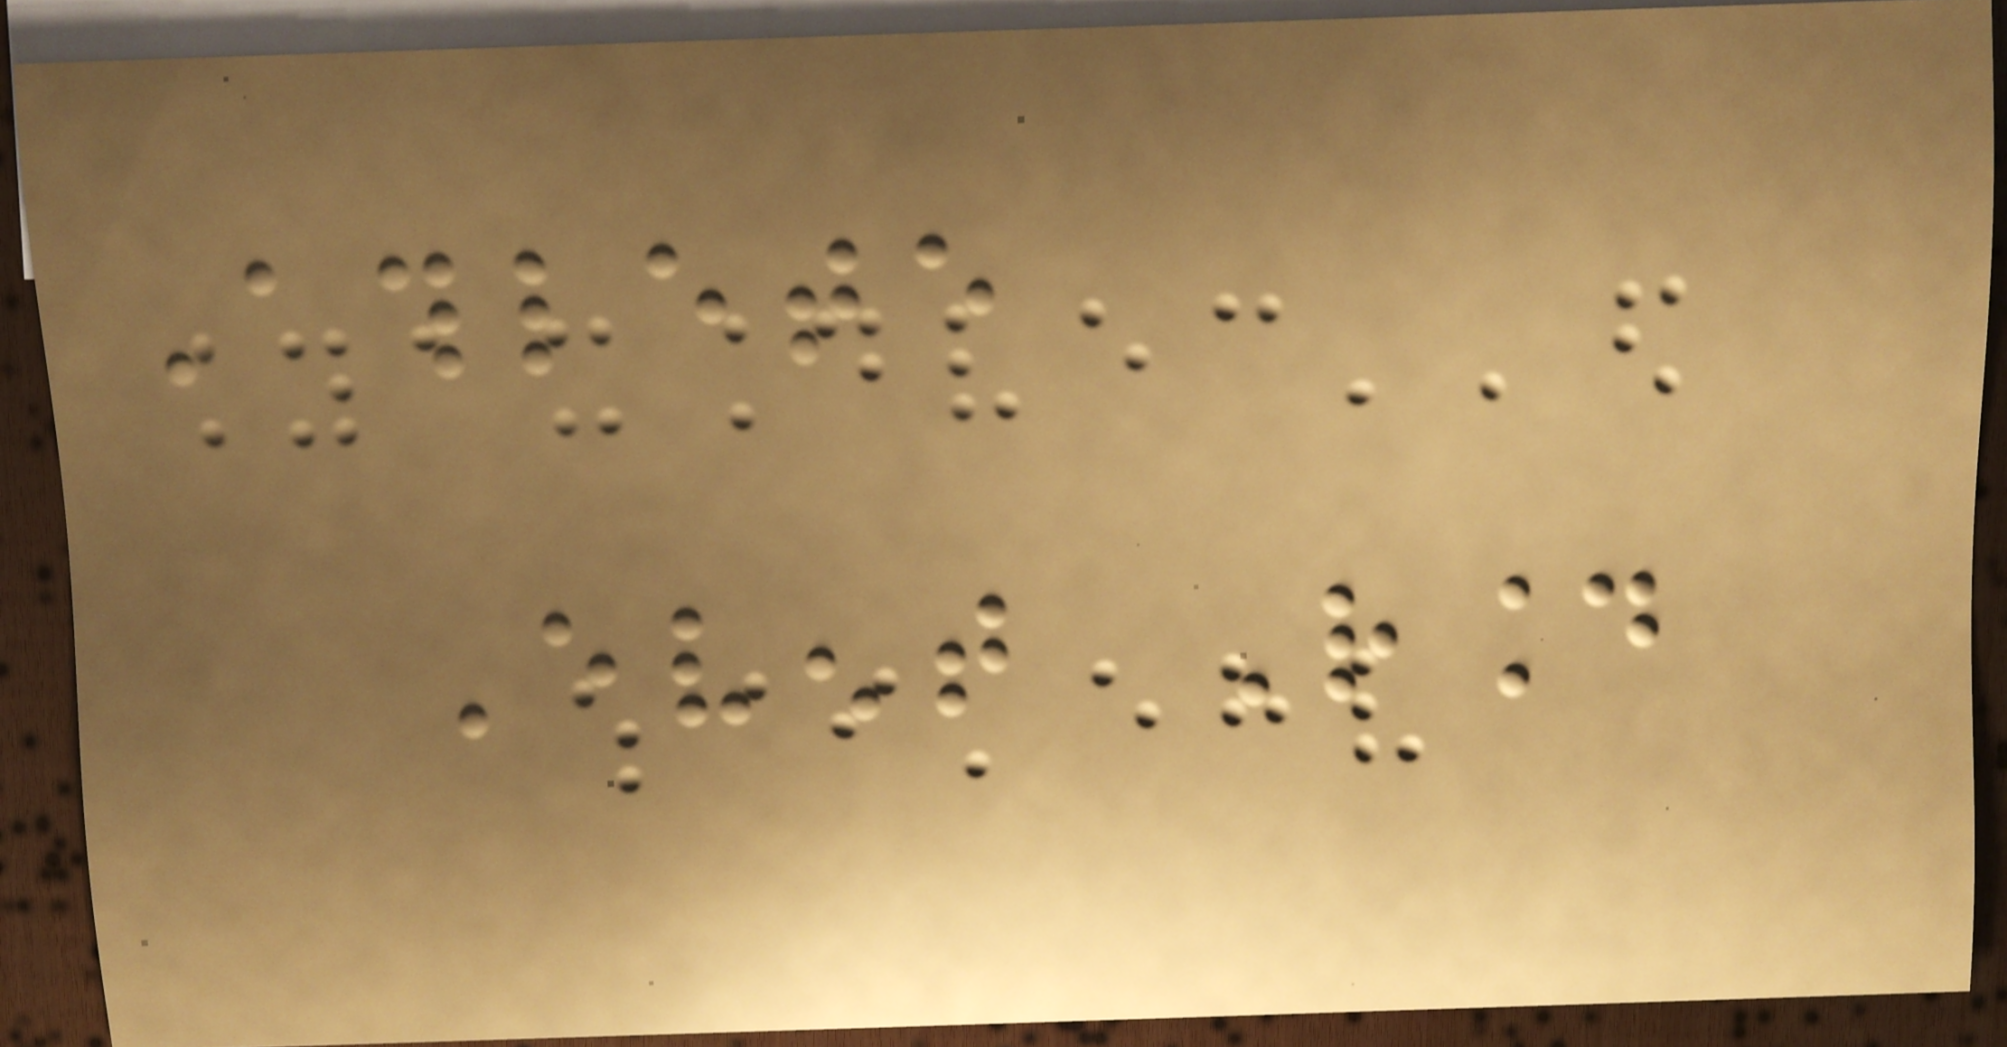Athlete
Event Round
